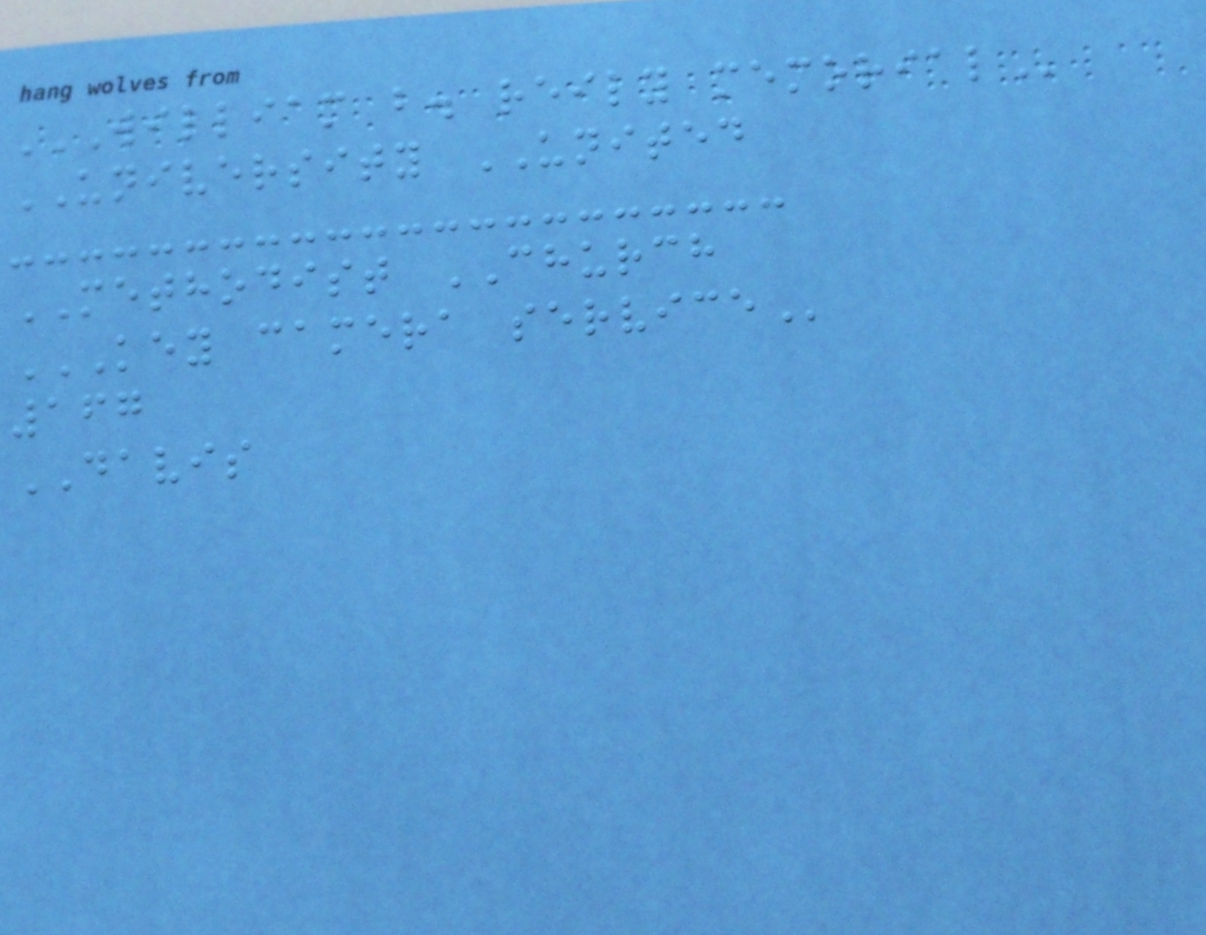WILLIAM B. REILY MEMORIAL
UNIVERSITY UNITED
METHODIST CHURCH
KEY CAMERA SERVICE
167
DAVIS
